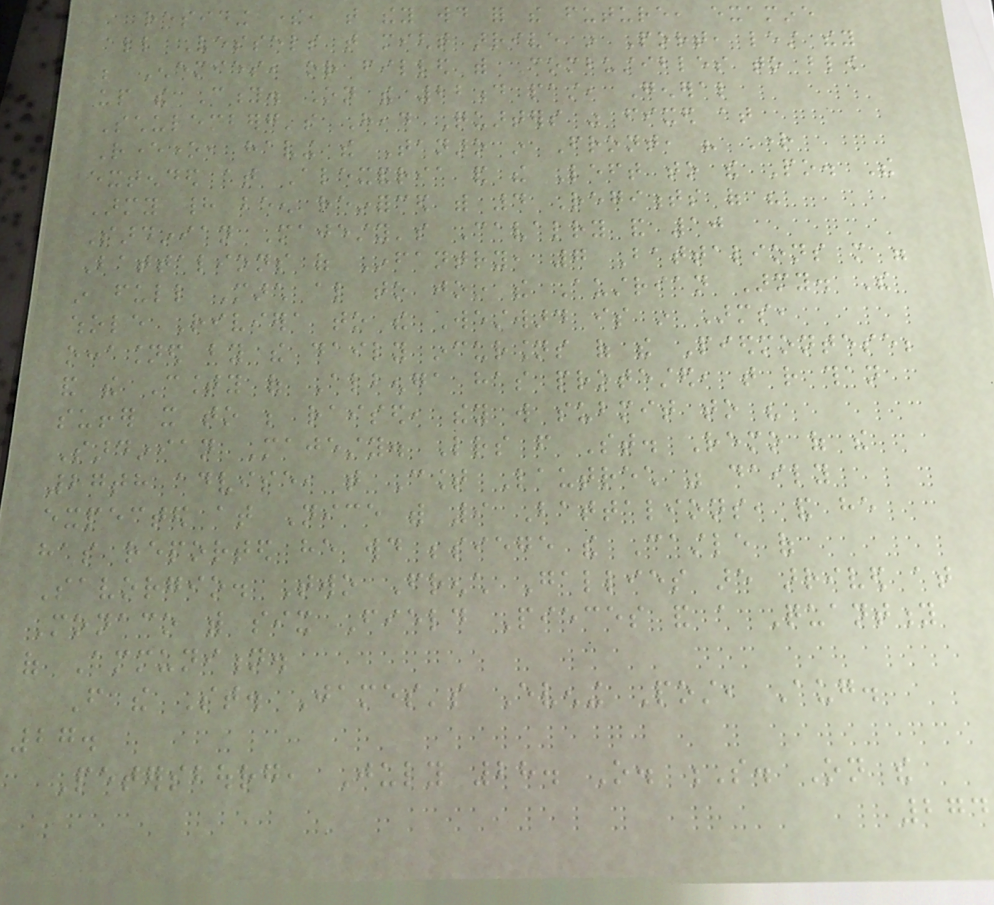residing there, that they would for the future, examine
all Vessels that might arrive in Port, lest they
be Enemies, or filled with Combustibles to blow
up the City. On the 22d past, General
Schulemberg's Head Quarters was fixed at
Reverone, having the Tanaro in Front, his Right
extended at Alexandria and the Left to the Po. The
Army had been reinforced with 4 Regiments of his
Sardinian Majesty's Cavalry and 10
Battalions of Infantry, 7 Battalions more were
in full March also to join the Austrian Army. The
whole Riviera to the Westward is in Arms,
occasioned by the daily incursions of the Piedmontese;
and the County of Albenga has protested, that rather than
suffer it to be raised, they will submit to his
Sardinian Majesty. Letters from St. Remo of the
27th advise, that Count Lautrech was daily
expected at Nice with 9 Battalions, and he
has reported he would besiege the Castle of
Savorgio. Two French Gallies are arrived at
Monaco with six Field Pieces and a Quantity
of Ammunition.
From the St. James's Evening Post, Aug.
27.
Petersbourg, July 28. O. S. On the
274
